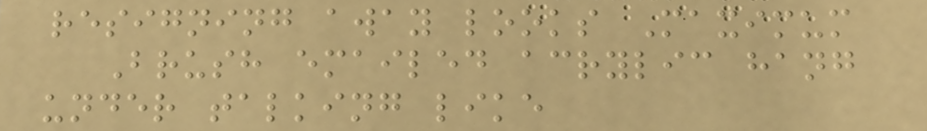resigning away looks Maximum
Brush emailed acrylic hang
under talking like
